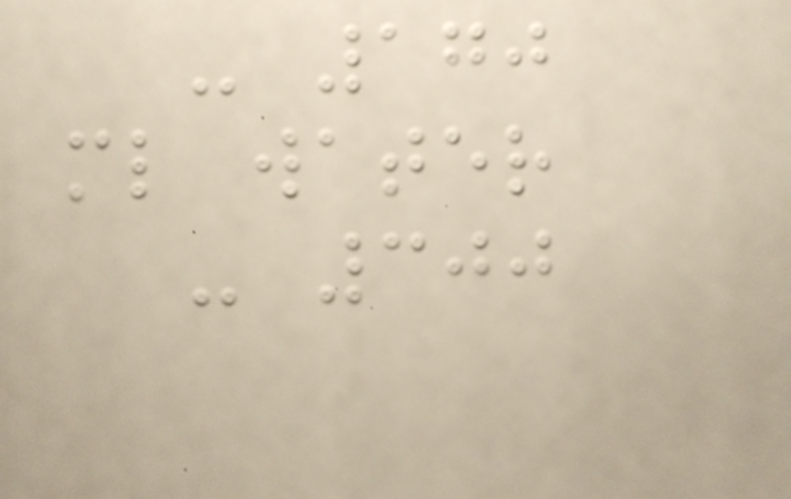- 170
ml water
- 300
